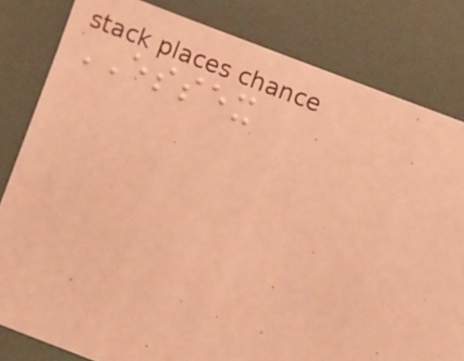ESSEX
